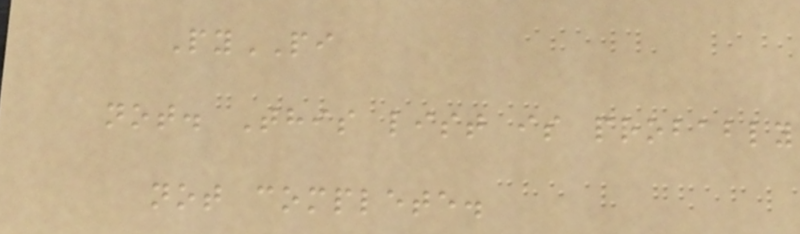PyPI
not. This list is probably
not complete.
